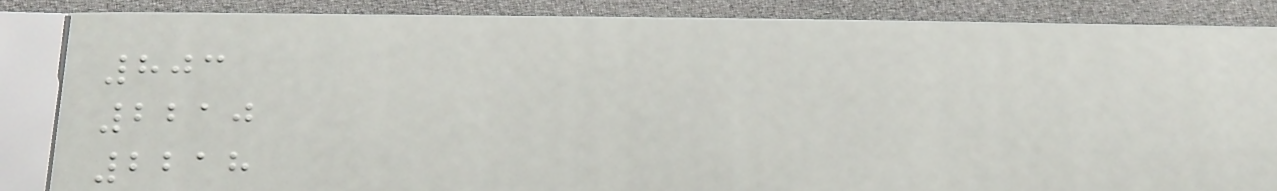803
2210
2218
